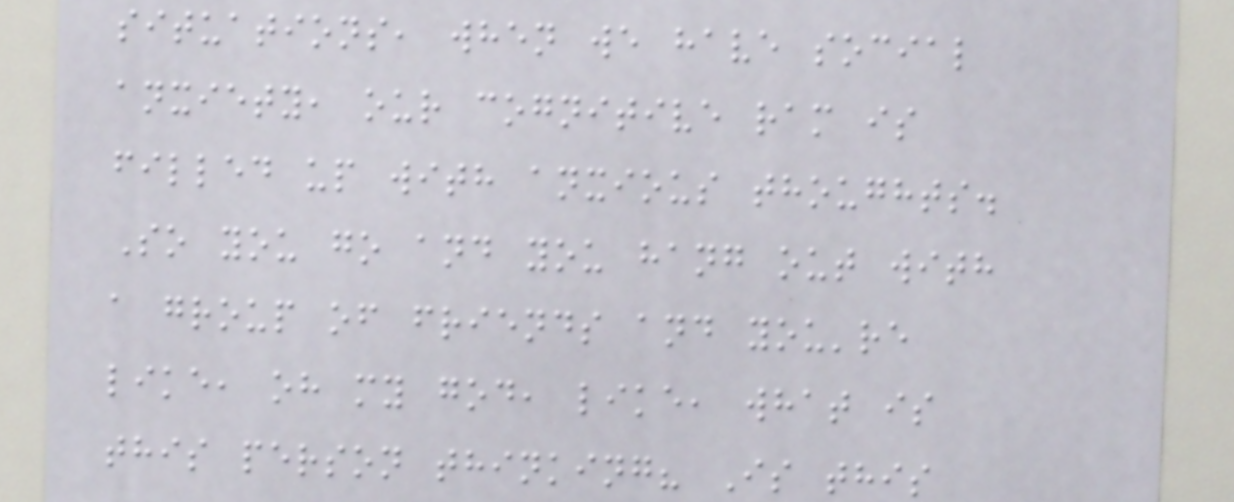situations, when we have social
anxiety, our cognitive ram is
filled up with anxious thoughts.
So you go and you hang out with
a group of friends and you're
like, oh my god, like, what is
this person thinking? Is this
